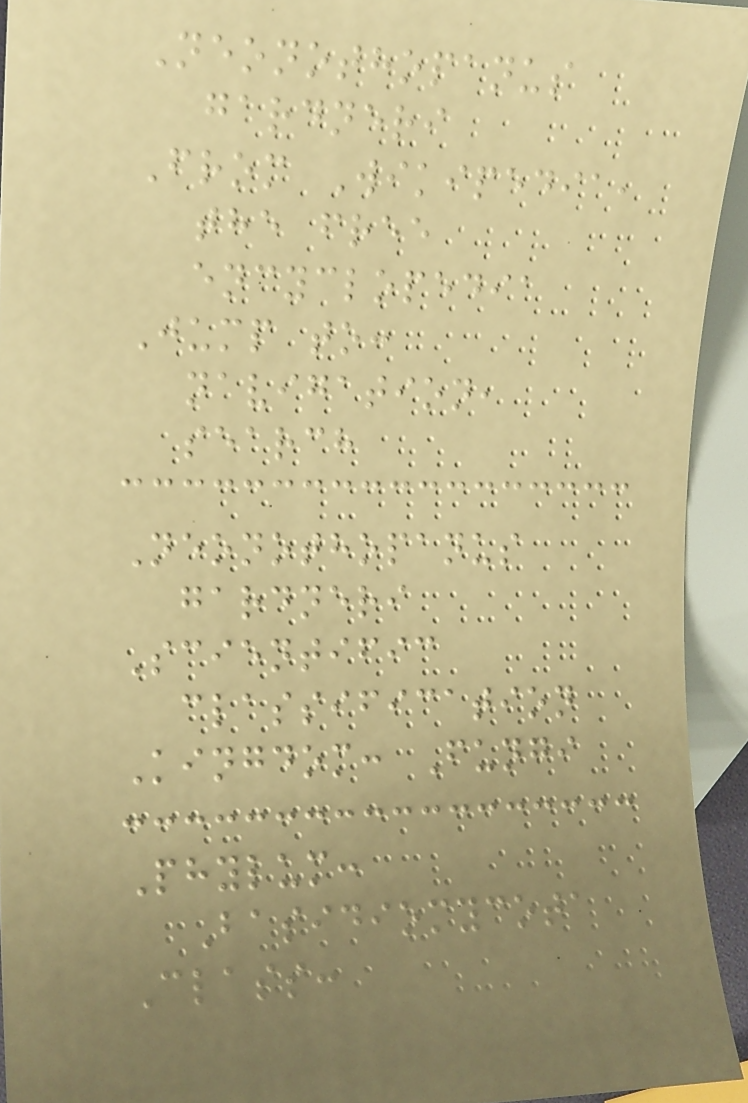Neonothopanus
gardneri
From Wikipedia,
the free
encyclopedia
Jump to:
navigation,
search
Neonothopanus
gardneri
Scientific
classification
Kingdom: Fungi
Phylum:
Basidiomycota
Class:
